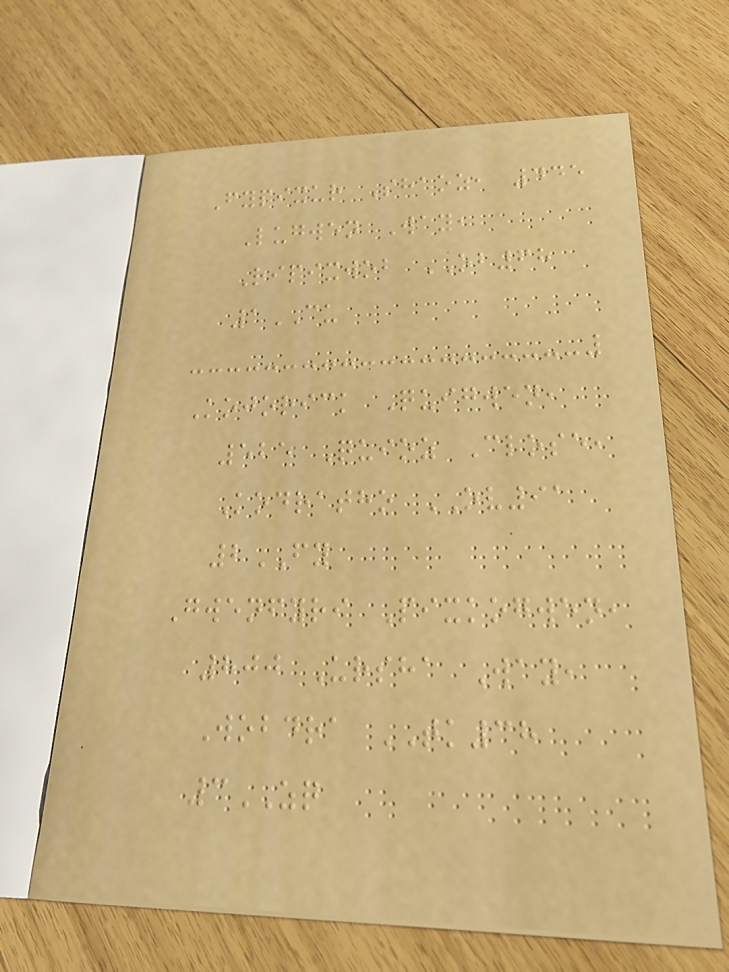Fypixur Shaoz, 445
Lugwen Way,
Ripixwob OB68
1CU
Kojorick Quigwen,
525 Quioz Close,
Kodratho OV91
2FY
Gwenfyri Pixkogwen,
800 Ursha Way,
Wobdra TK38
3ZQ
